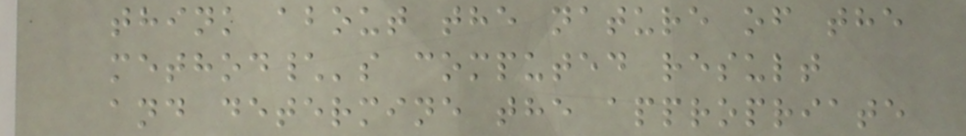think about the nature of the
method\'s computed result
and determine the appropriate
